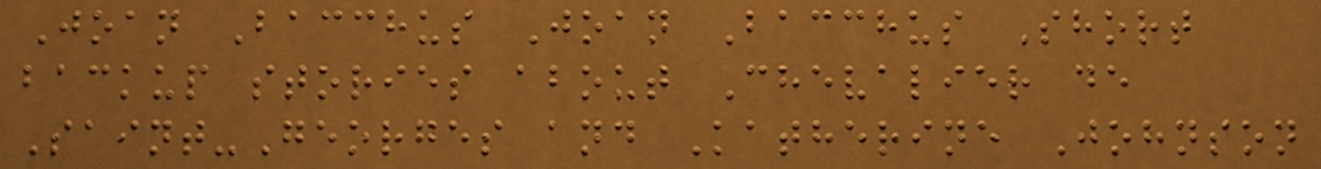Joan Bacchus Joan Bacchus Short
backup stories about Chevalier de
Saint-Georges and Katherine Johnson
